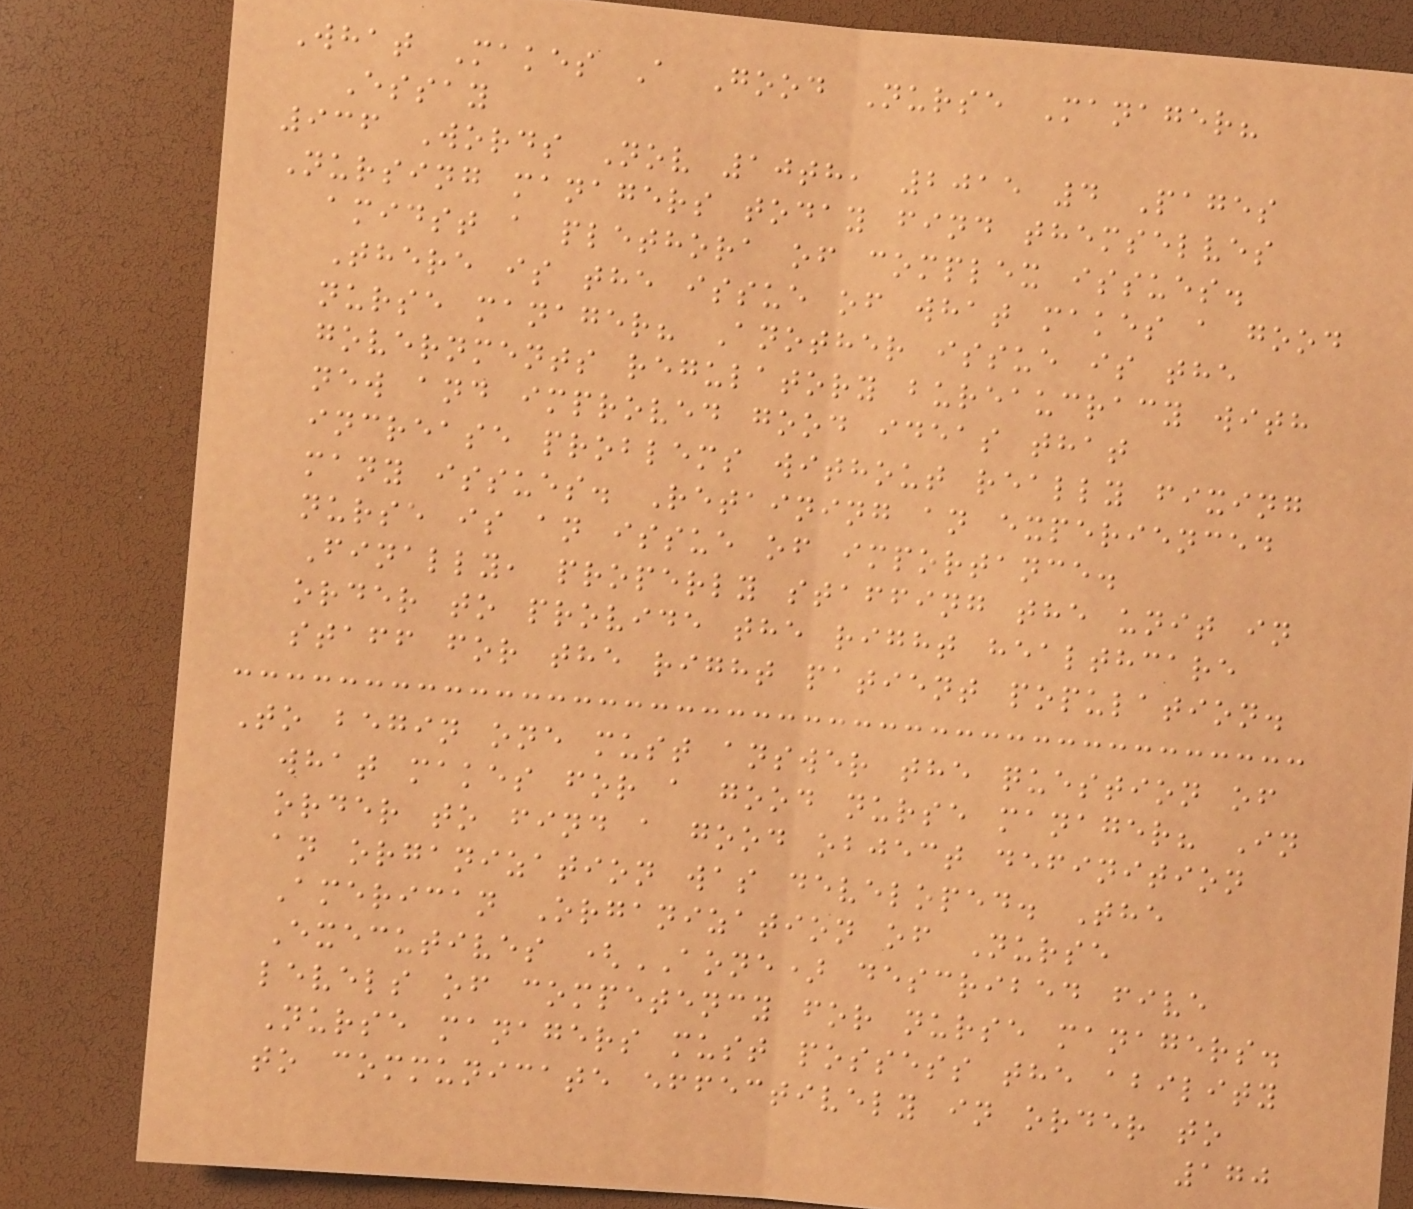What Makes A Good Nurse Manager?
Essay
936 Words Nov 10th, 2015 4 Pages
Nursing managers today find themselves
amidst a plethora of complex issues.
There is the issue of what makes a good
nurse manager? Another issue is the
governments regulatory bureaucracy with
new and improved good ideas that
increase problems without really fixing
many issues. Retaining an experienced
nurse is an issue of importance.
Finally, properly staffing the unit in
order to provide the right healthcare
staff for the right patient population.
To begin one must answer the question of
what makes for a good nurse manager? In
order to find a good object definition
an organization was developed. The
American Organization of Nurse
Executives (AONE) described five
levels of competency for nurse managers.
Nurse managers must possess the ability
to communicate effectively in order to
170
